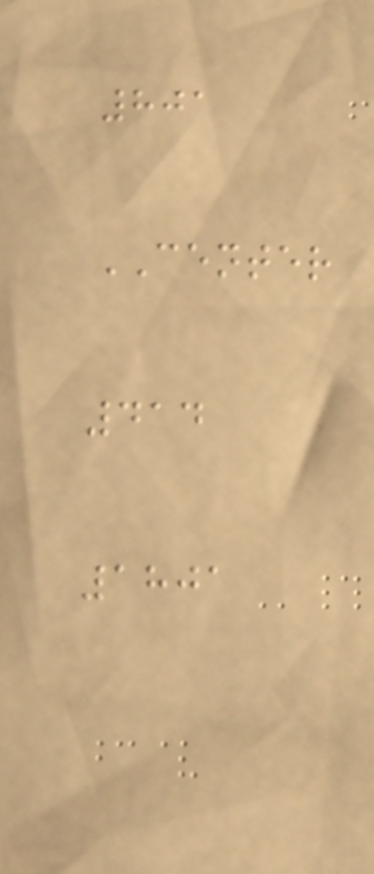801
CENTER
414
1801
